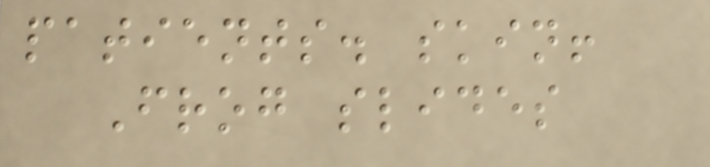patients. skin!
Frog slides
